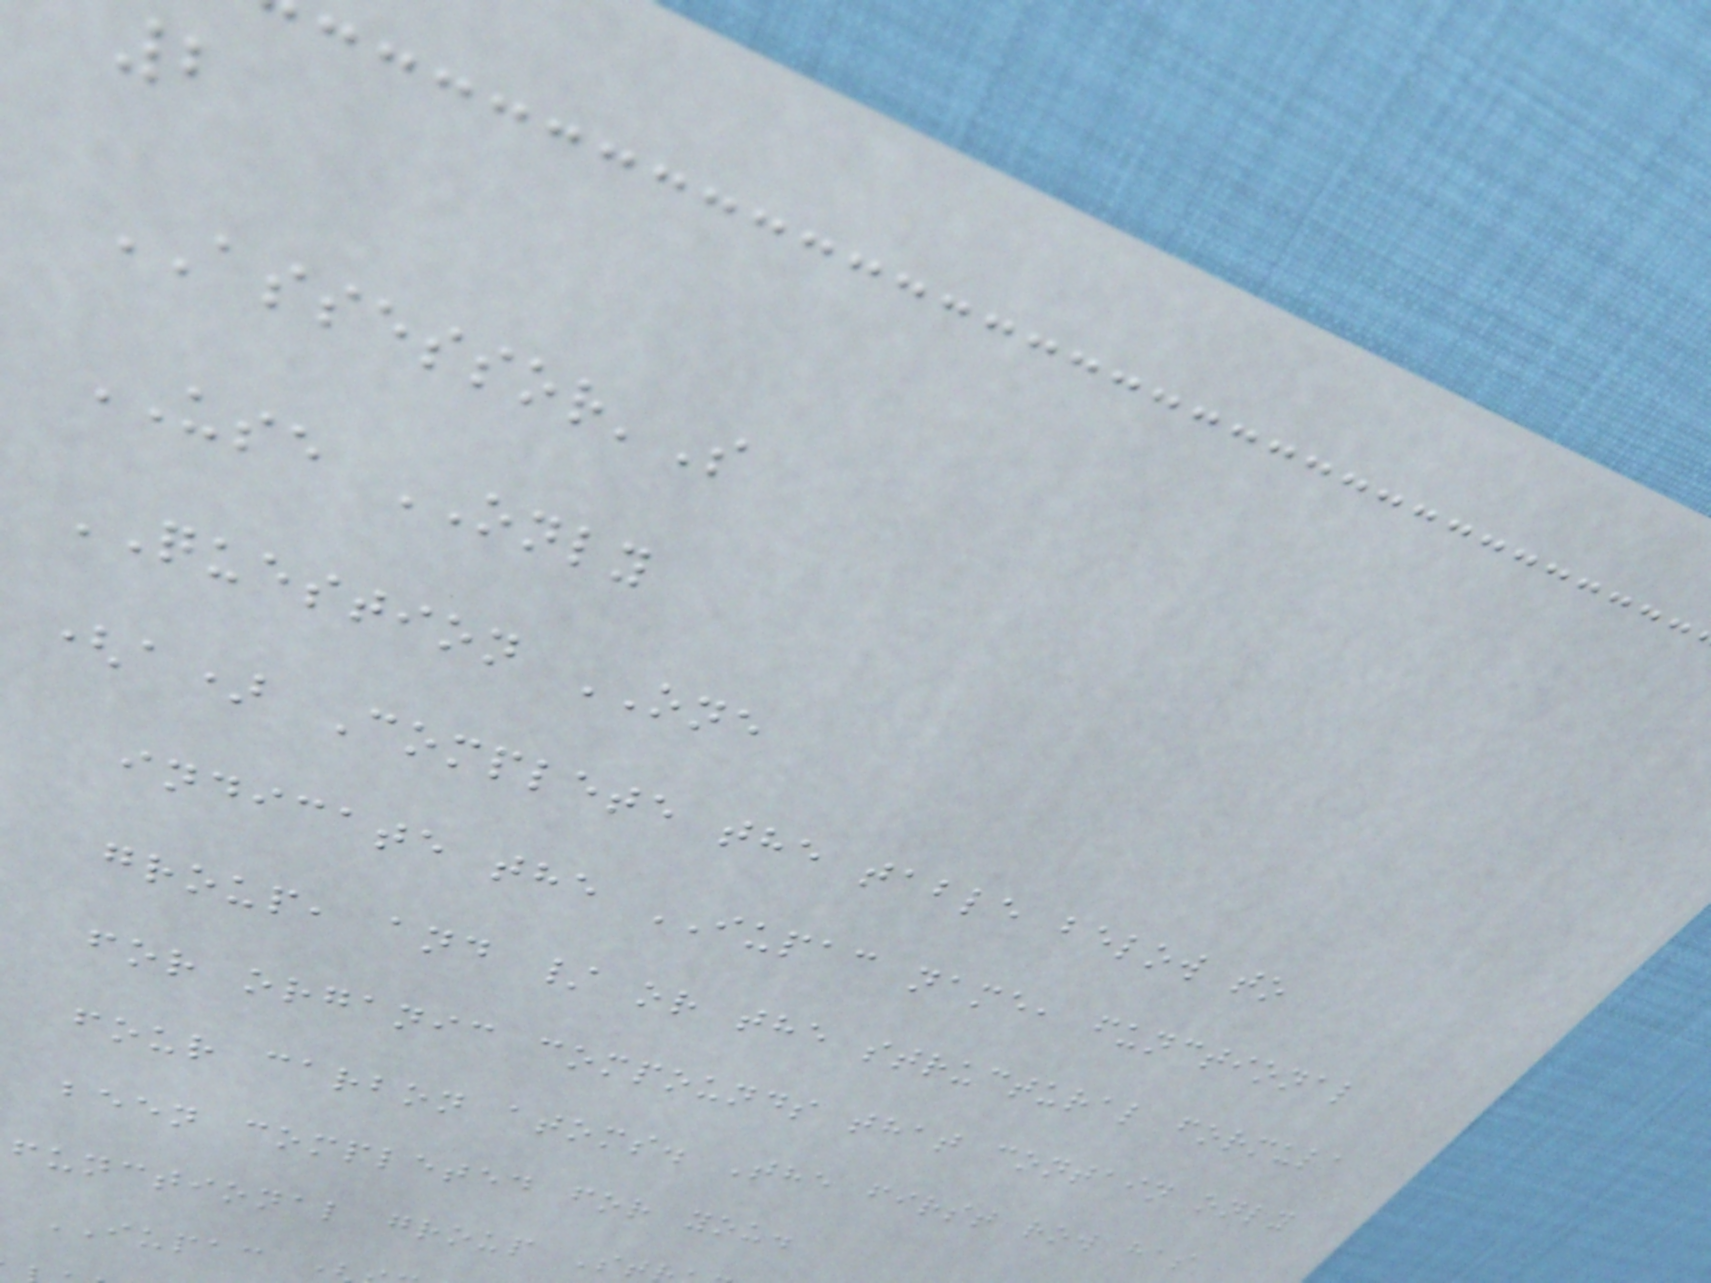2
ASSESSOR'S
USE ONLY
QUESTION ONE
(a) Complete the table below to
indicate the IUPAC name, functional
group, and / or the structural formula
for organic compounds that contain only
four carbon atoms. The first row has
been completed for you.
functional group St
IUPAC
